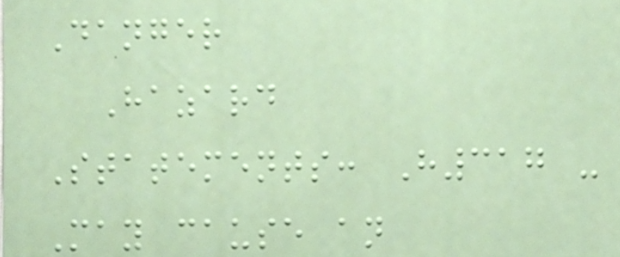Danger
Hazard
Statements: H317 -
May cause an
